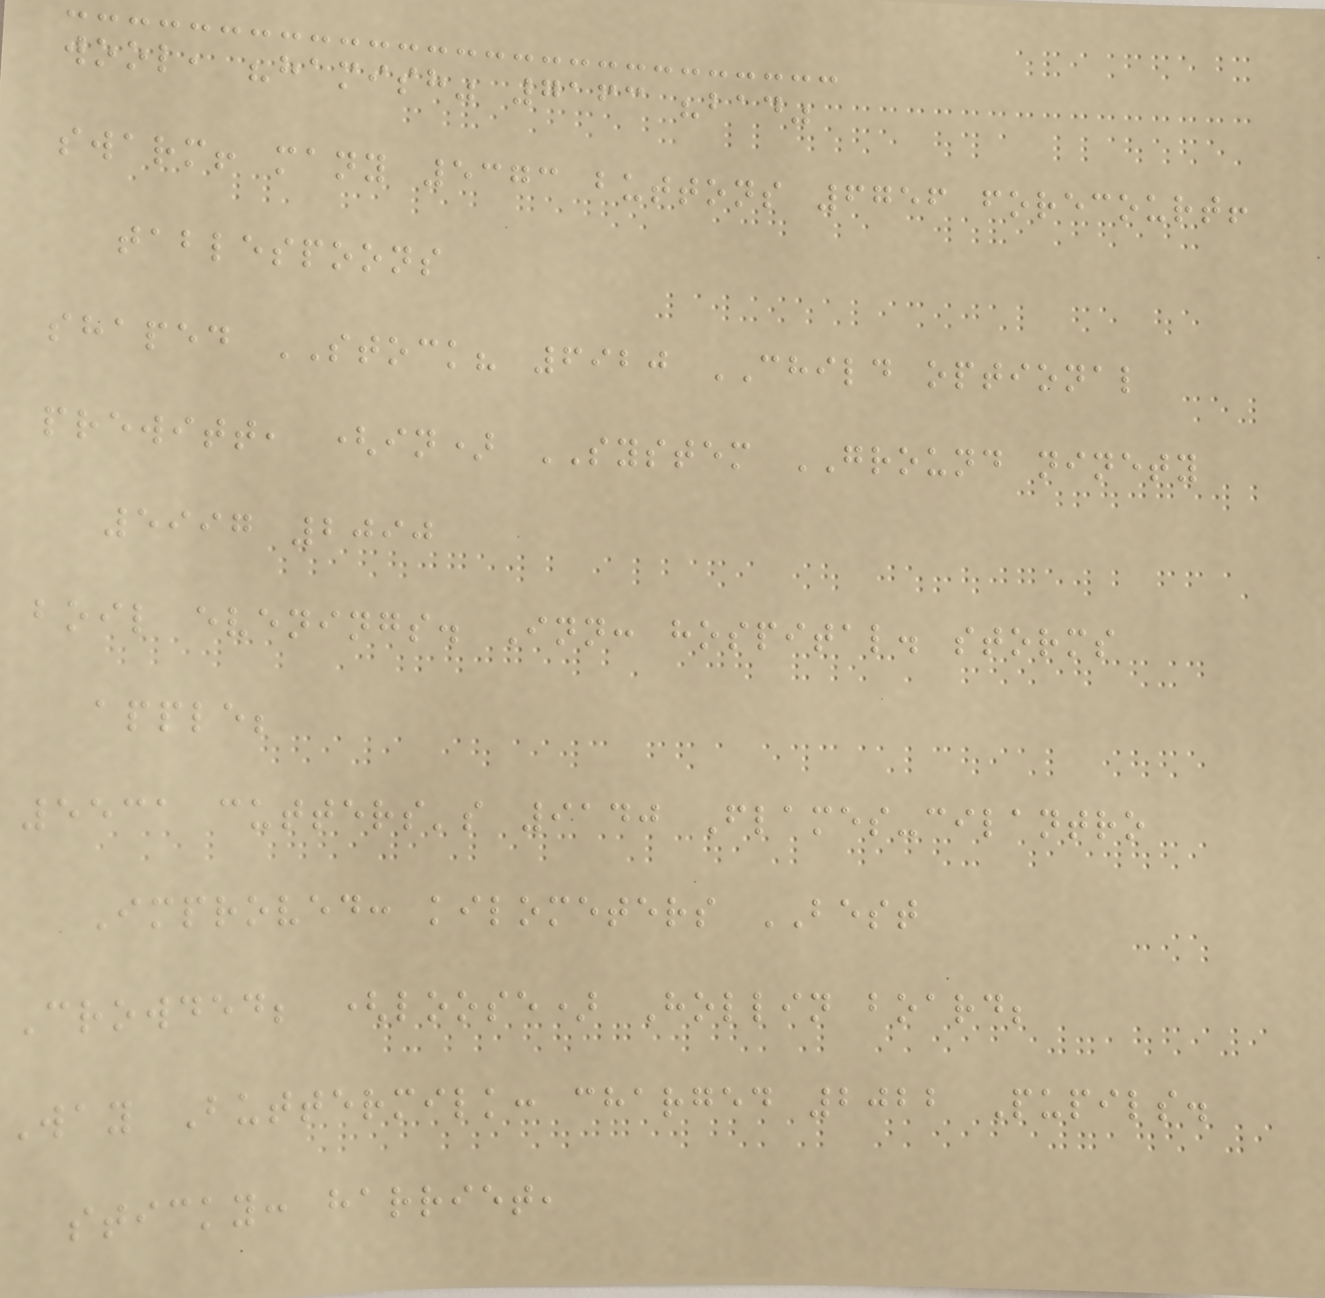wool, "hamish" 7163 "bad"
swarm! many 5373 buttons 6756 forecourt!
tablespoons
shaped STOCK? 6920 CHILD optional
prewitt, (in) SYSTEM GROUND ninety
5997 2090
boil evenings. Inn: hospital. storms
apple;
5531 cutters's 9140 Flames-cilantro
Improved: kilometers BEST
Crowded; (loose) Hollin board;
Way Buttermilk: charged 2022 Pupils.
sticky: harriet,
